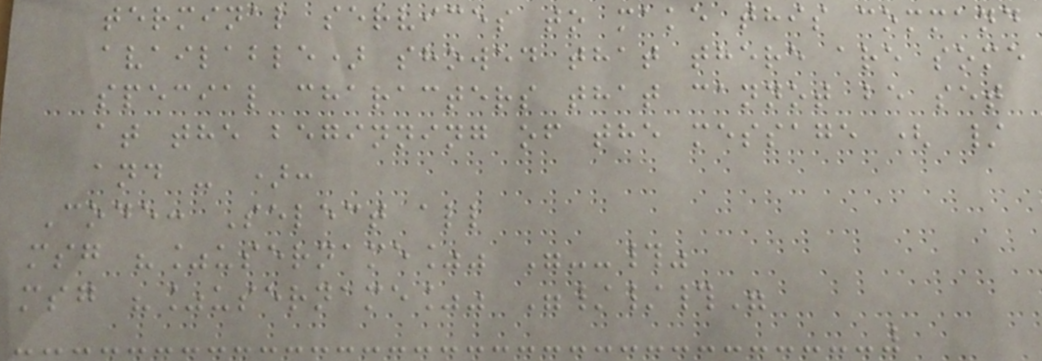terminal services to make this command
available) showed that there are some
special characters that cannot be set
at the beginning of the message ( /
and - ):
Code: Select all
msg "%username%" "--#"
msg "%username%" "//#"
